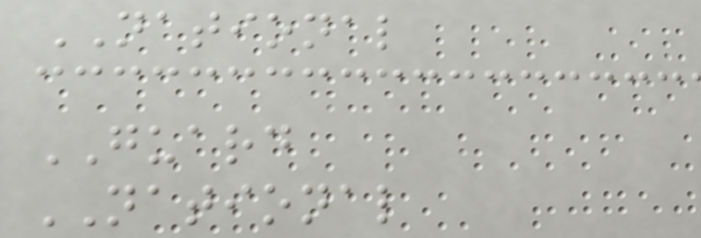NATIONAL
GUARD
NATIONAL
